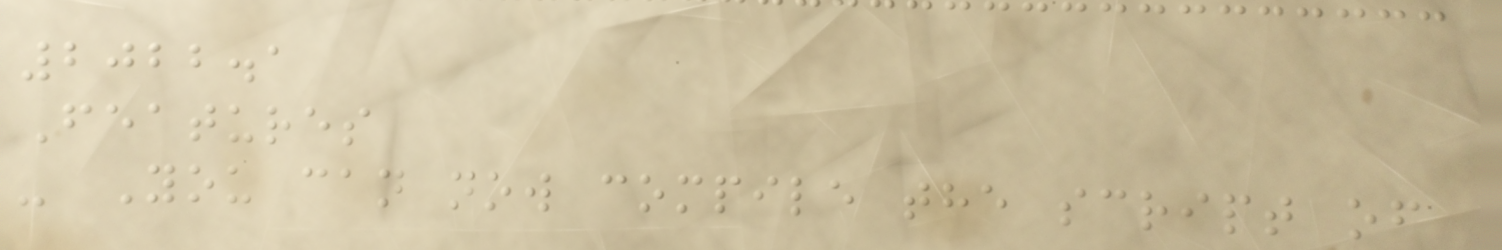2022.1
Features
- You can now compile the script of
